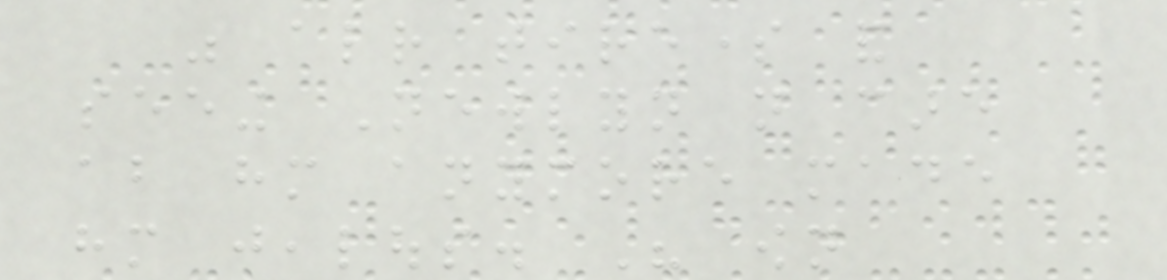was already tiresome and
seeing Newlyn not care
about him anymore made
him jealous. His own
